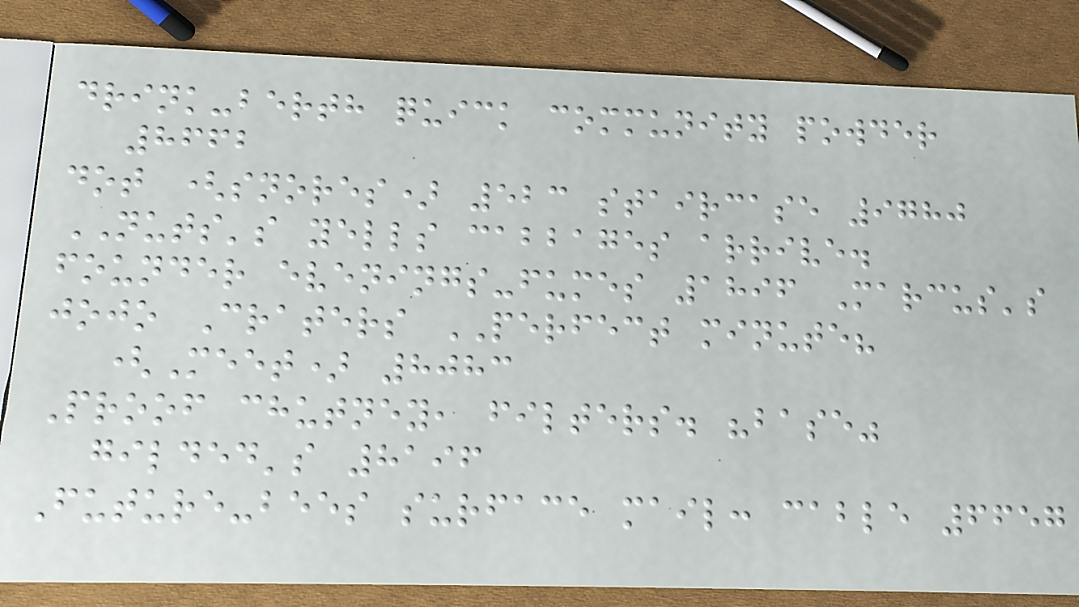drink-berth quick community powder
8662
dot (snores) 523 staircase 9780
NUTS's yells cabbages arrive.
founder evenings-fumes 1896 Marcus's
jojo Craters PERFECT minute?
(Meet) 8083
Proof chutney, filters. "base"
gilded's 8196
Future-bees surface mail: cable 6657
